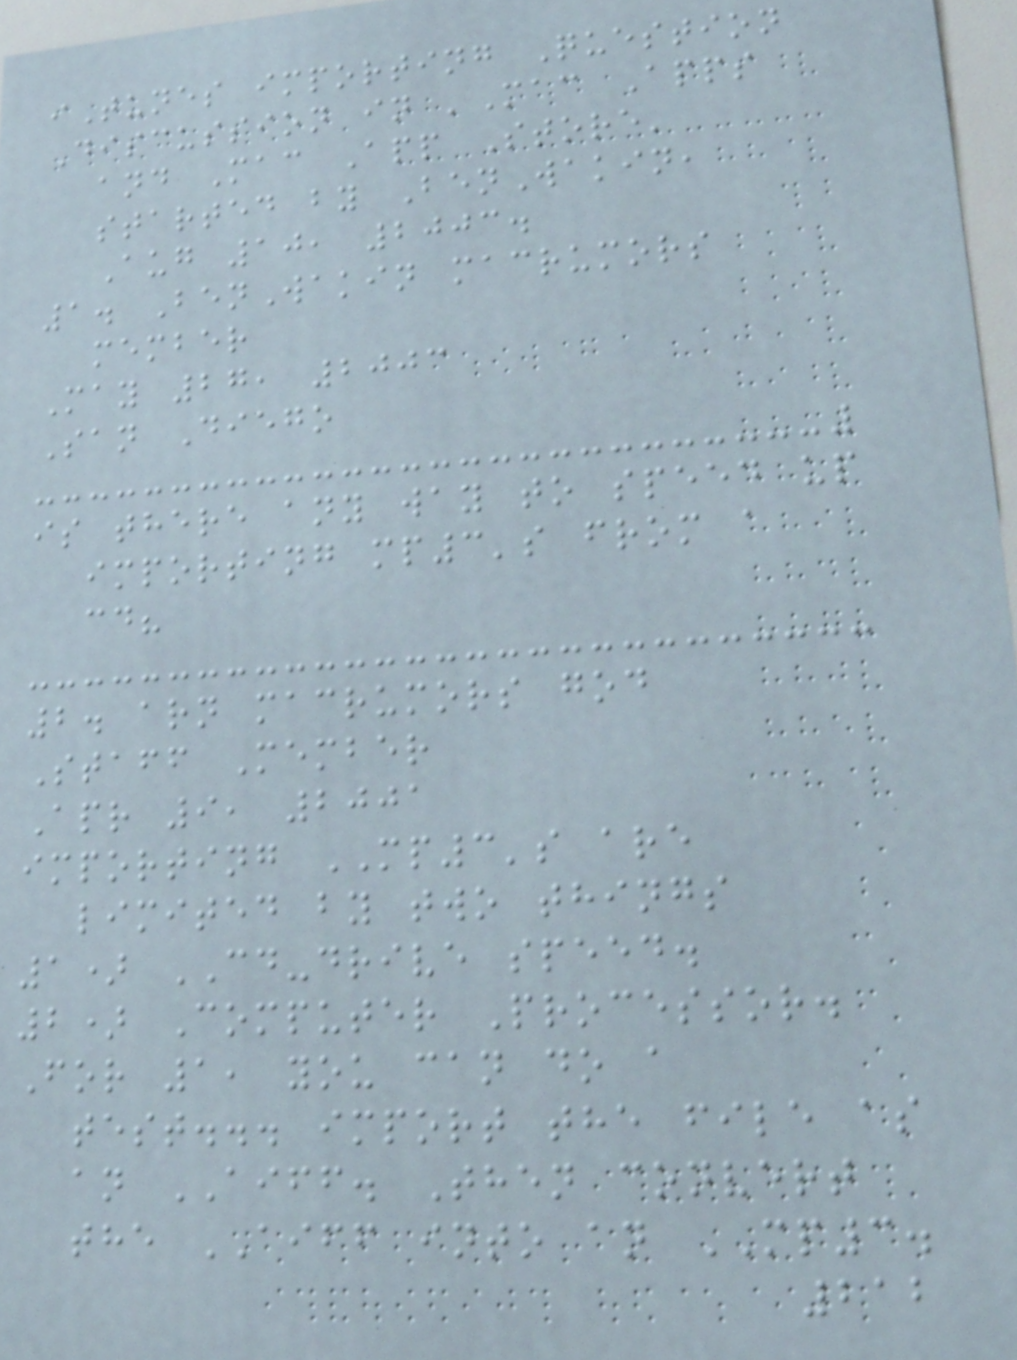iTunes importing Question
Discussion in 'Mac Apps
and Mac App Store'
started by BenWakin,
Aug 10, 2003.
1. BenWakin macrumors
member
May 27, 2003
San Diego
is there any way to speed up
importing mp3's from a
cd?
2. arn macrumors god
Staff Member
Apr 9, 2001
importing MP3's are
limited by two things
1) CD-drive speed.
2) Computer Processor.
For 1, you can do a
test... import the file as
an AIFF. Then convert
the AIFF into an MP3.
212
